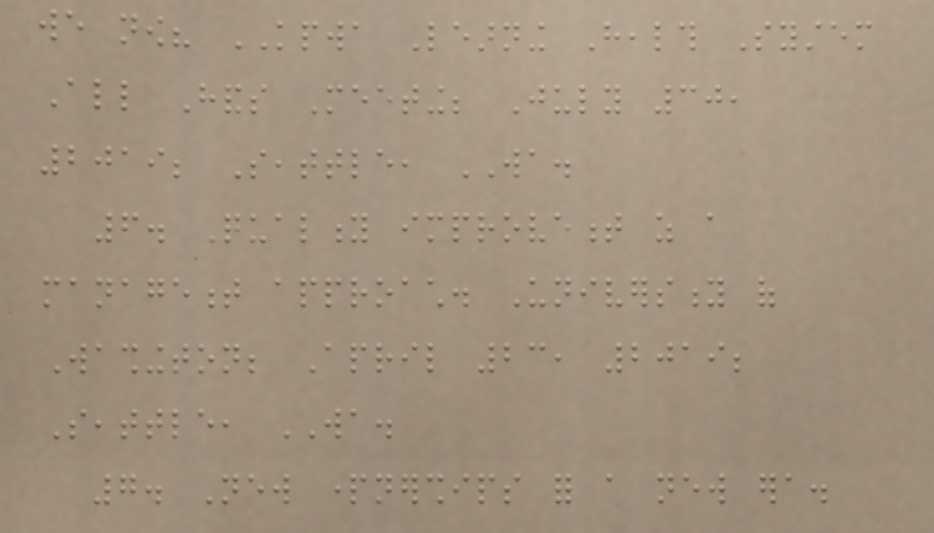we now? KPWA Learning Health System
All Hands Meeting; July 30,
2019; Seattle, WA.
6. Quality improvement as a
management approach. University of
Washington; April 23, 2019;
Seattle, WA.
7. New partnerships for a new era.
